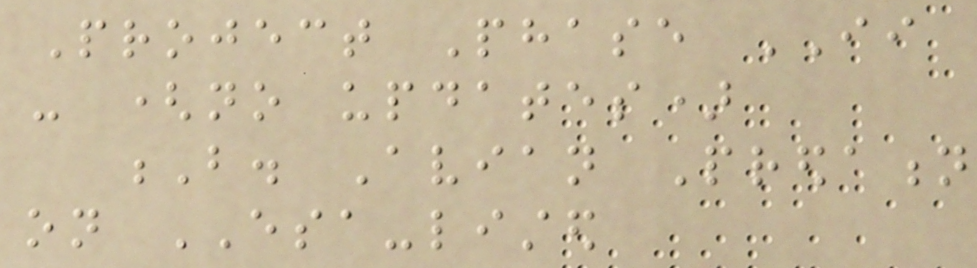Project Phase II
- (no updates)
B. Avian Predation
on ESA-listed
